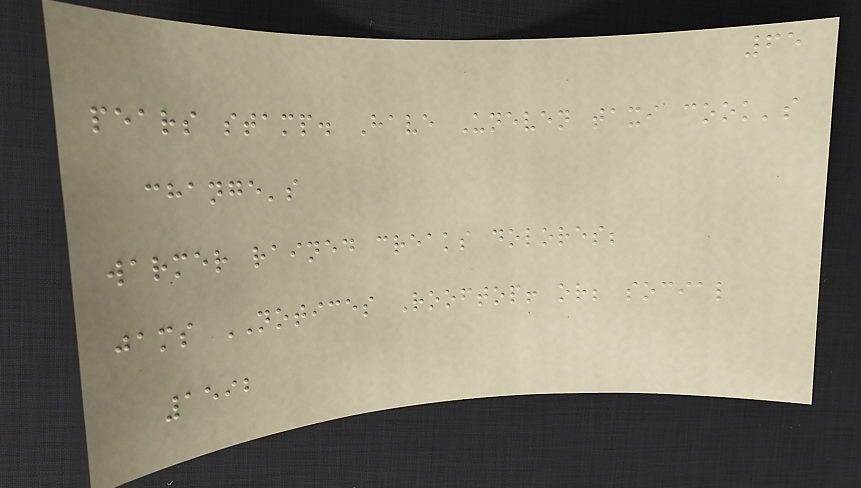65
pears stamp. Have Uneven taxi cook's
change's
warmer rained creaks dolores;
jams NOTICES Rooftop! or; social
1592
